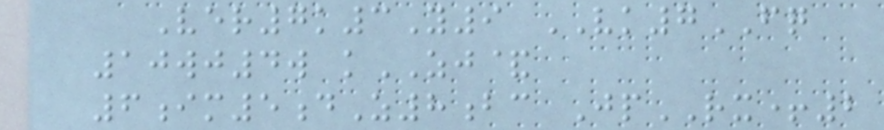Ver7k3Y9 VK7FQ
10wj4w kZJ&
6im5dZ8bc JpRX+2
